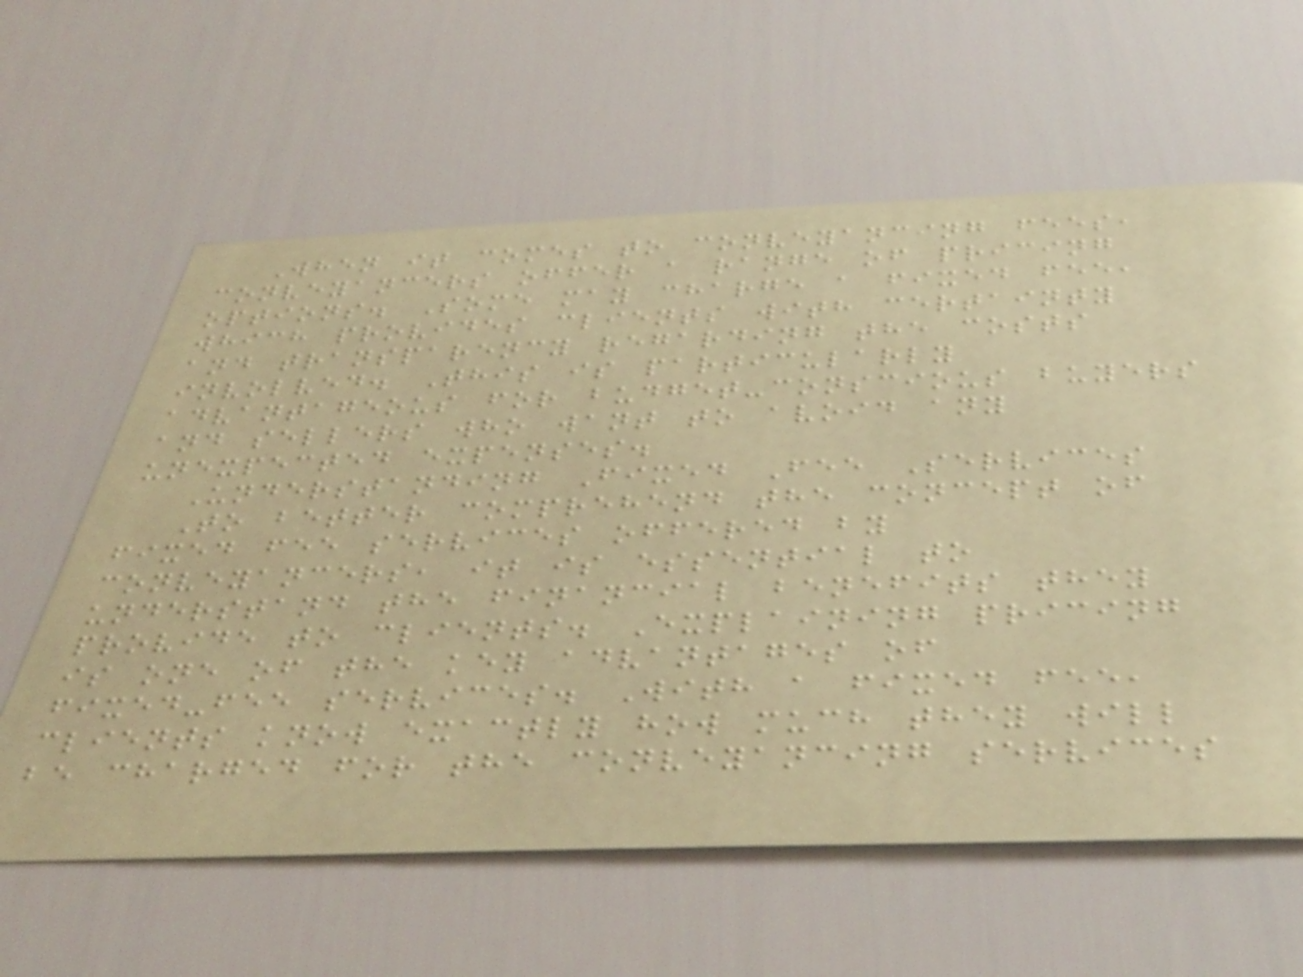When it comes to conveyancing fees,
conveyancers offer a range of pricing
options. Some may charge a fixed fee,
which provides clients with certainty
and transparency regarding the costs
involved. This is particularly
advantageous for budget-conscious buyers
and sellers who want to avoid any
unexpected expenses.
Understanding Fixed Fee Services
To better comprehend the concept of
fixed fee services offered by
conveyancers, it is essential to
understand the financial benefits they
provide to clients. Explaining pricing
is one of the key advantages of
fixed-fee services. With a fixed fee,
clients know exactly how much they will
be charged for the conveyancing services
